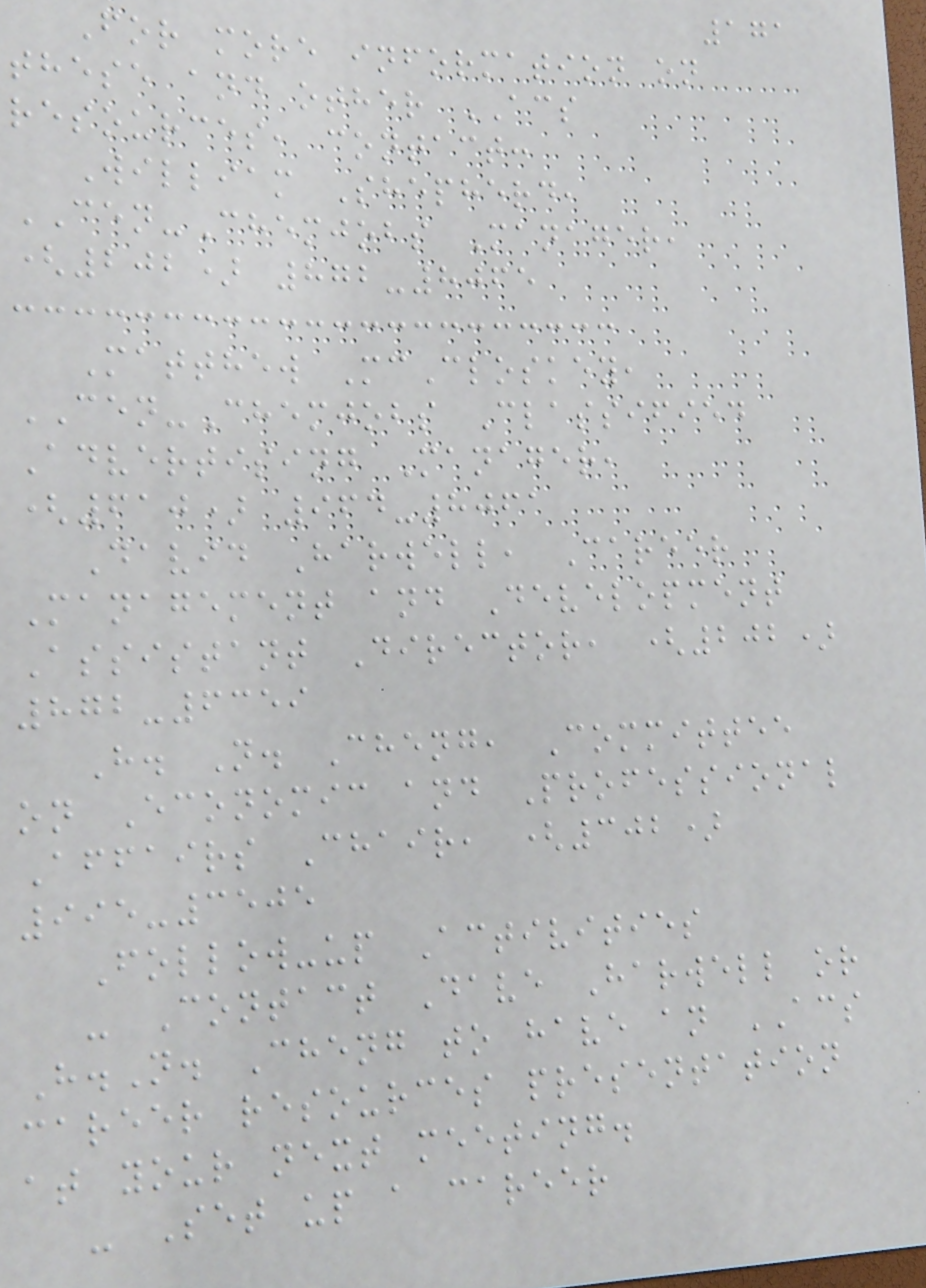171
For more information on
these and other ACS
resources, contact:
William Shepherd,
CEN-Chemjobs Manager,
(202) 872-8065
Matthew McCloskey,
CEN-Chemjobs Classified
Advertising Manager,
(610) 964-8061
David Harwell, Career
Management and Development
Assistant Director, (202)
872-6359
H. N. Cheng, Committee
on Economic and Professional
Affairs Chair, (302)
995-3505
Follow-up Activities
- Contact Dave Harwell or
H.N. Cheng to have an ACS
career resources presentation
at your next meeting.
- Set up a career
